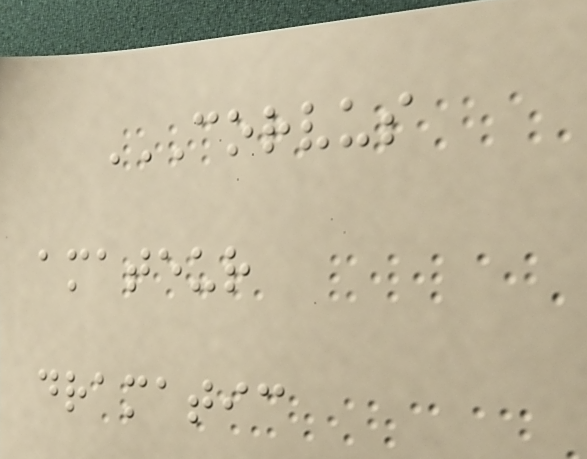CORVUS
AMATEUR
DRAMATIC
